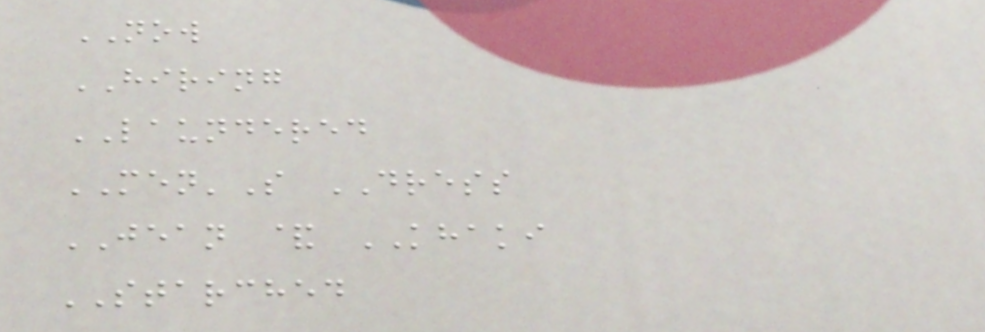NOW
HIRING
LAUNDERED
MEN'S DRESS
JEAN & KHAKI
STARCHED
